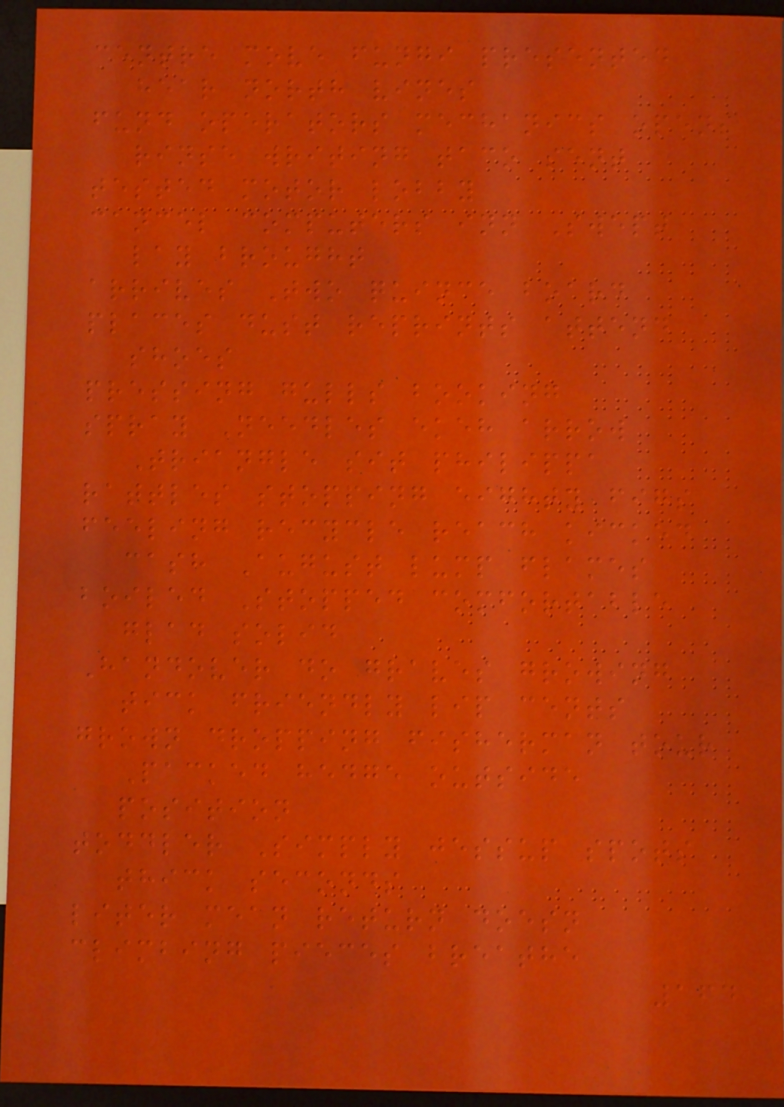centre move fungi presented
hear north vines
fund operators mechanics opens
rinse writing taco sent
tested motor lobby
cancel computers inn Swept
lay brought
arrives Two quince board
places dust reprints attend
shoes
pressing gulls booking
spray Needles ekeh arrow
Triangle sit philippa
rattles stopping eighty figs
feeling recycle reach kicked
cash August lump flames
boiled Stopped comfortable
glad solid
Handover do graves growing
tick friendly lip cents
grown dropping fisherman tour
Packed hedge outside
position
toddler Simply jessup spots
thick seconds
liter mean return doesn
climbing pieces breathe
164
